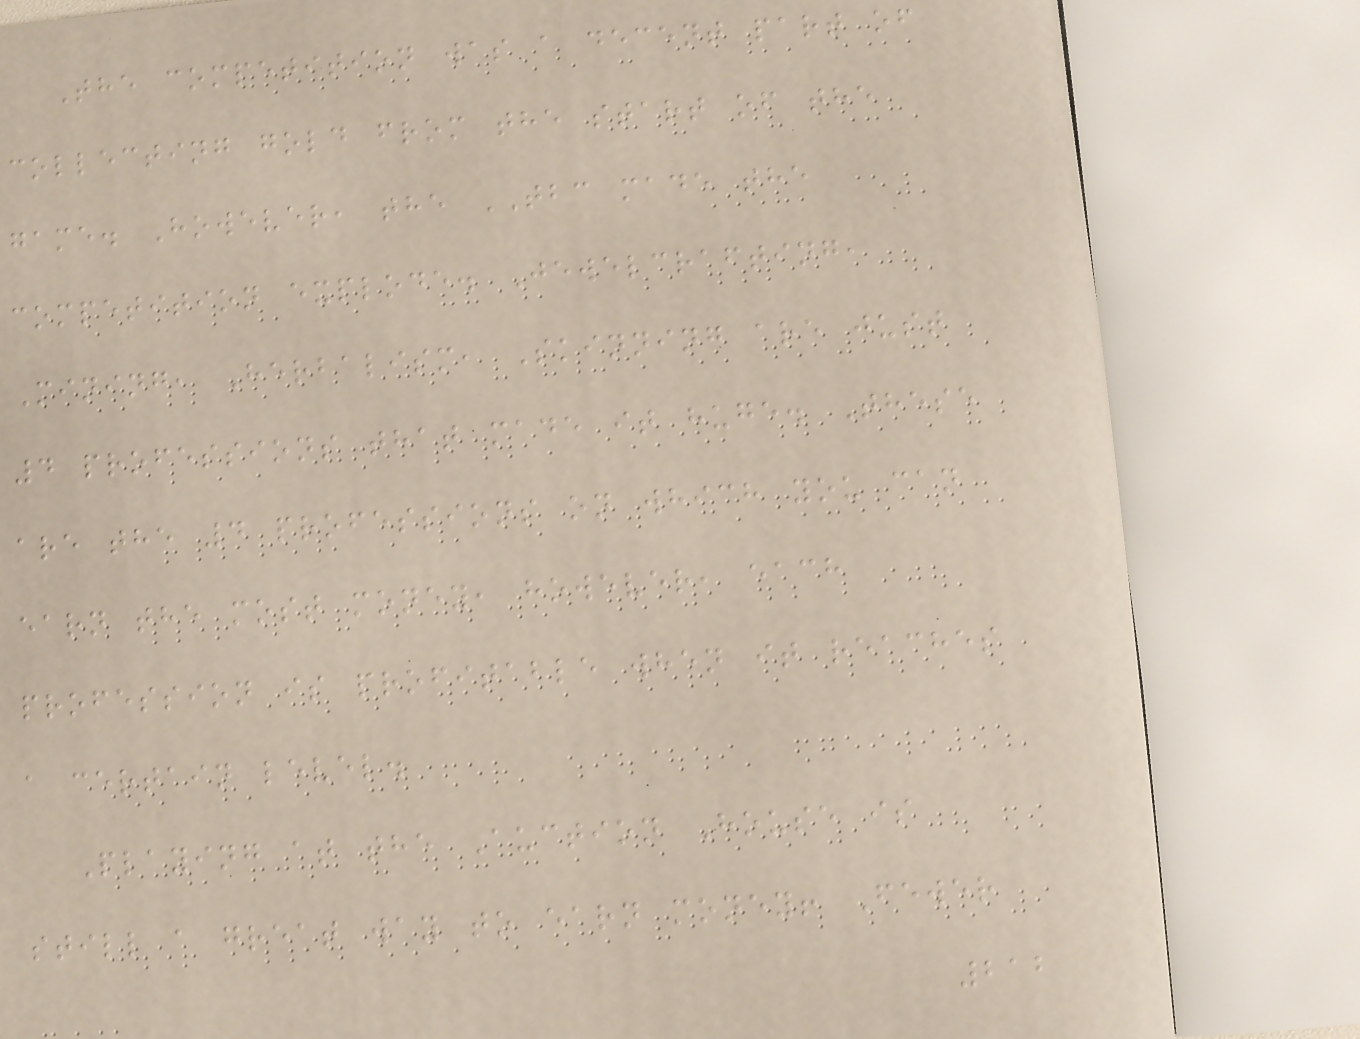The competition was a decent part of
collecting gold from the start of the
game. However, the TBC made the
competition explode. Jewelcrafting,
Mining, Herbalism, Skinning are just
4 professions that made it huge. These
are the 4 professions on which you can
earn the most money, however, each
profession is profitable when it reaches
a certain level.
Playing at the Auction House is
still a great way to earn money! Fewer
212
